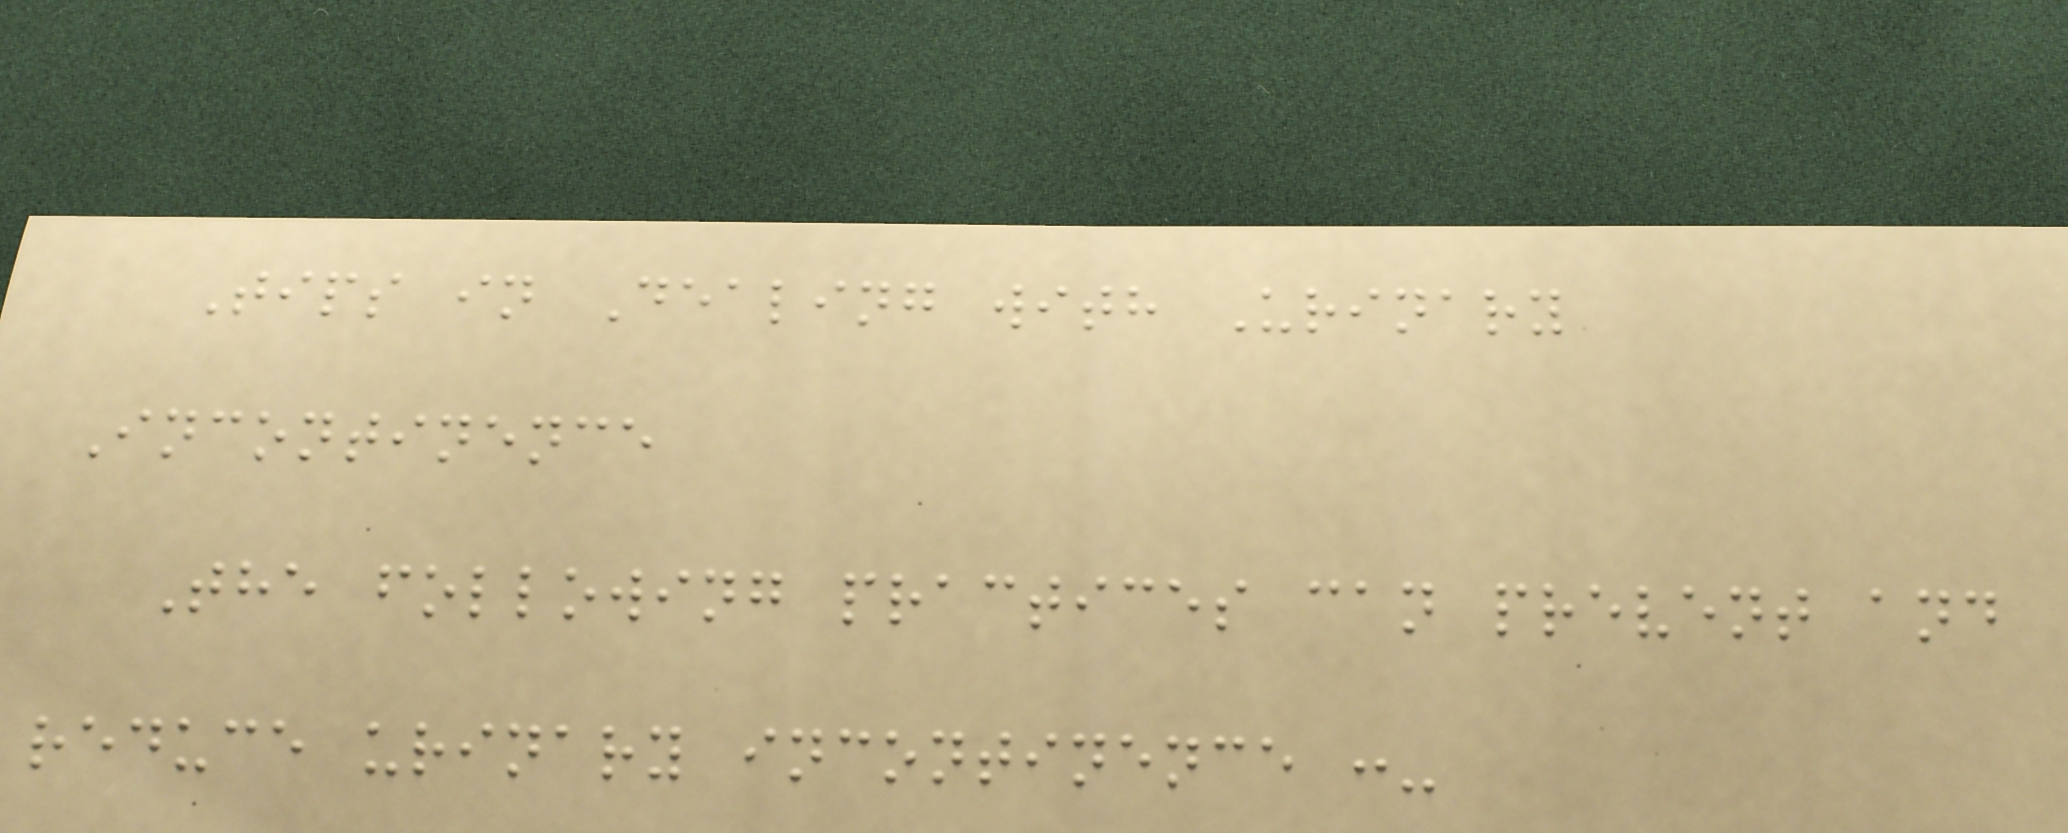Tips in Dealing with Urinary
Incontinence
The following practices can prevent and
reduce urinary incontinence :-
